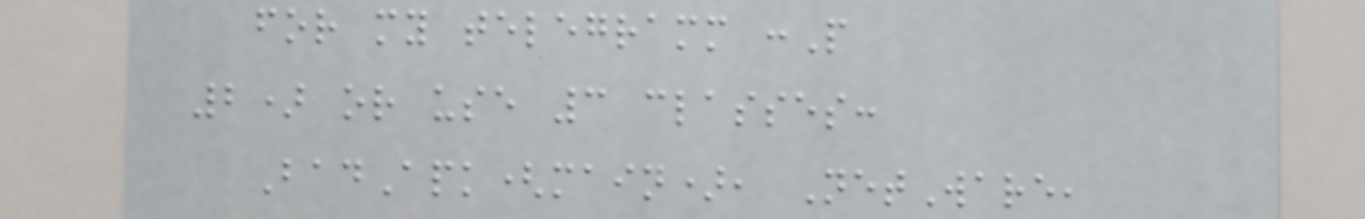for my telegramm :P
2) or use 3 classes:
BadApk(main), NetWare,
